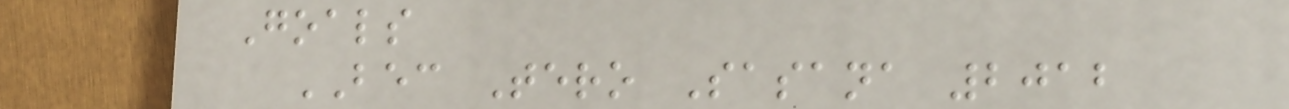Goals
BEC Tero Sasana 2012
